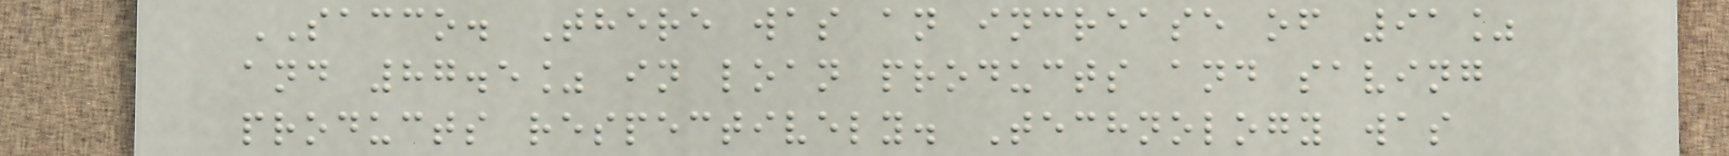SACCO. There was an increase of 91%
and 87.5% in loan products and saving
products respectively. Technology was
